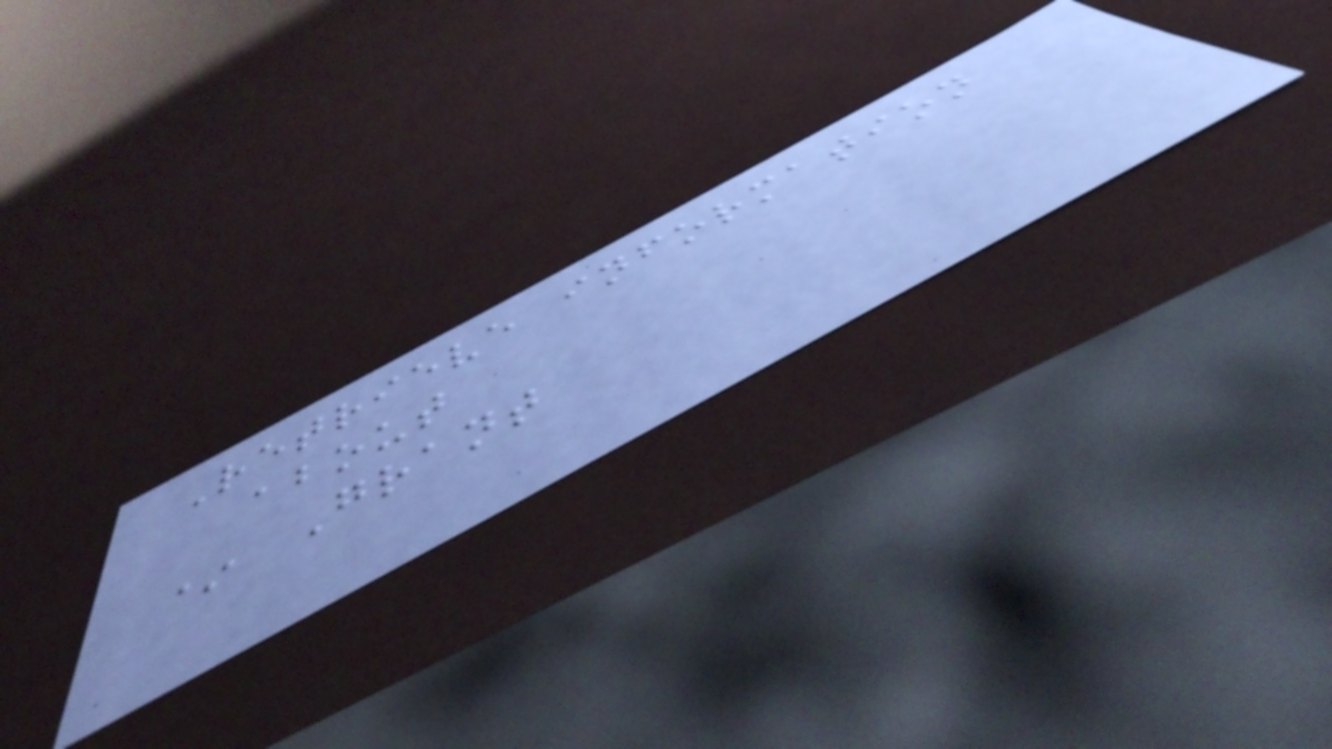Retrieve information
about
* Grant
